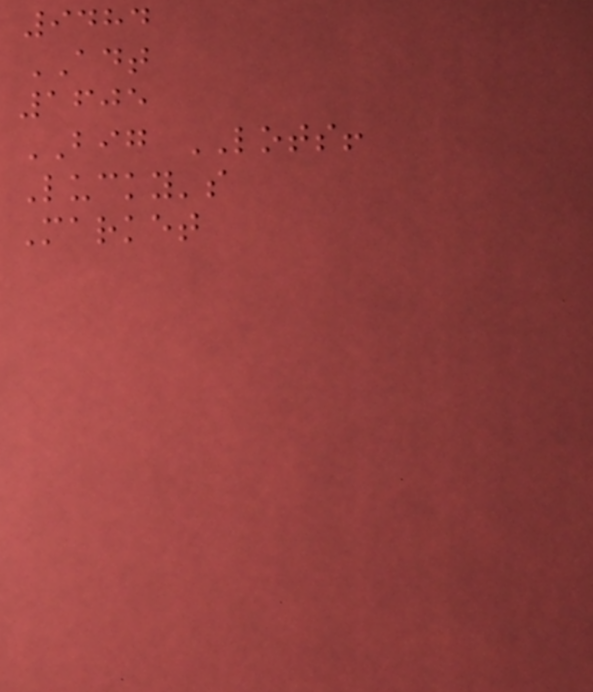9484
ADT
1605
BIG LOTS!
Lucky's
Market
